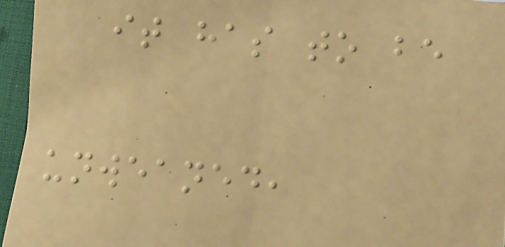it has to be
unweaned,
